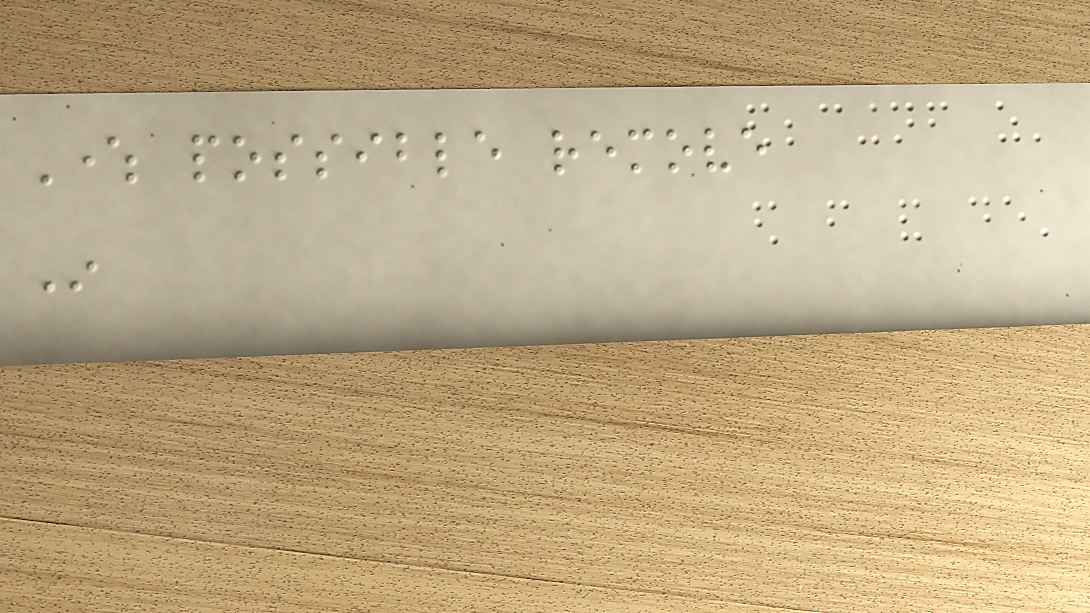Where possible remove
In
